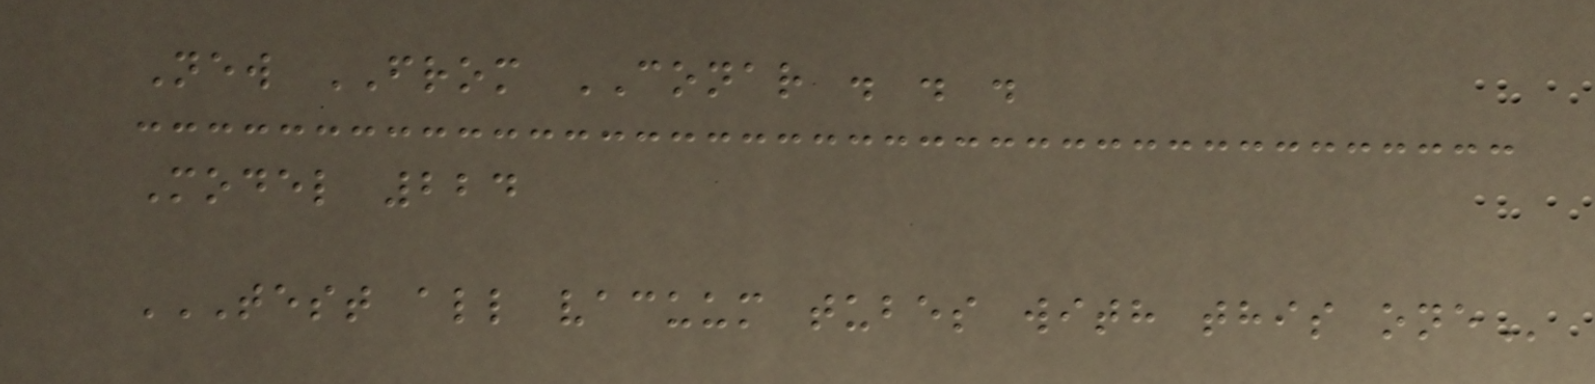New FROM CONAR . . .
Model 224
TEST ALL VACUUM TUBES WITH THIS ONE
